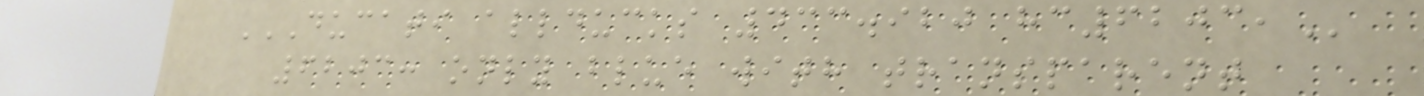DUCATI ALLDUCKS 433.920 HC6203,
6203: only blue with transparent
